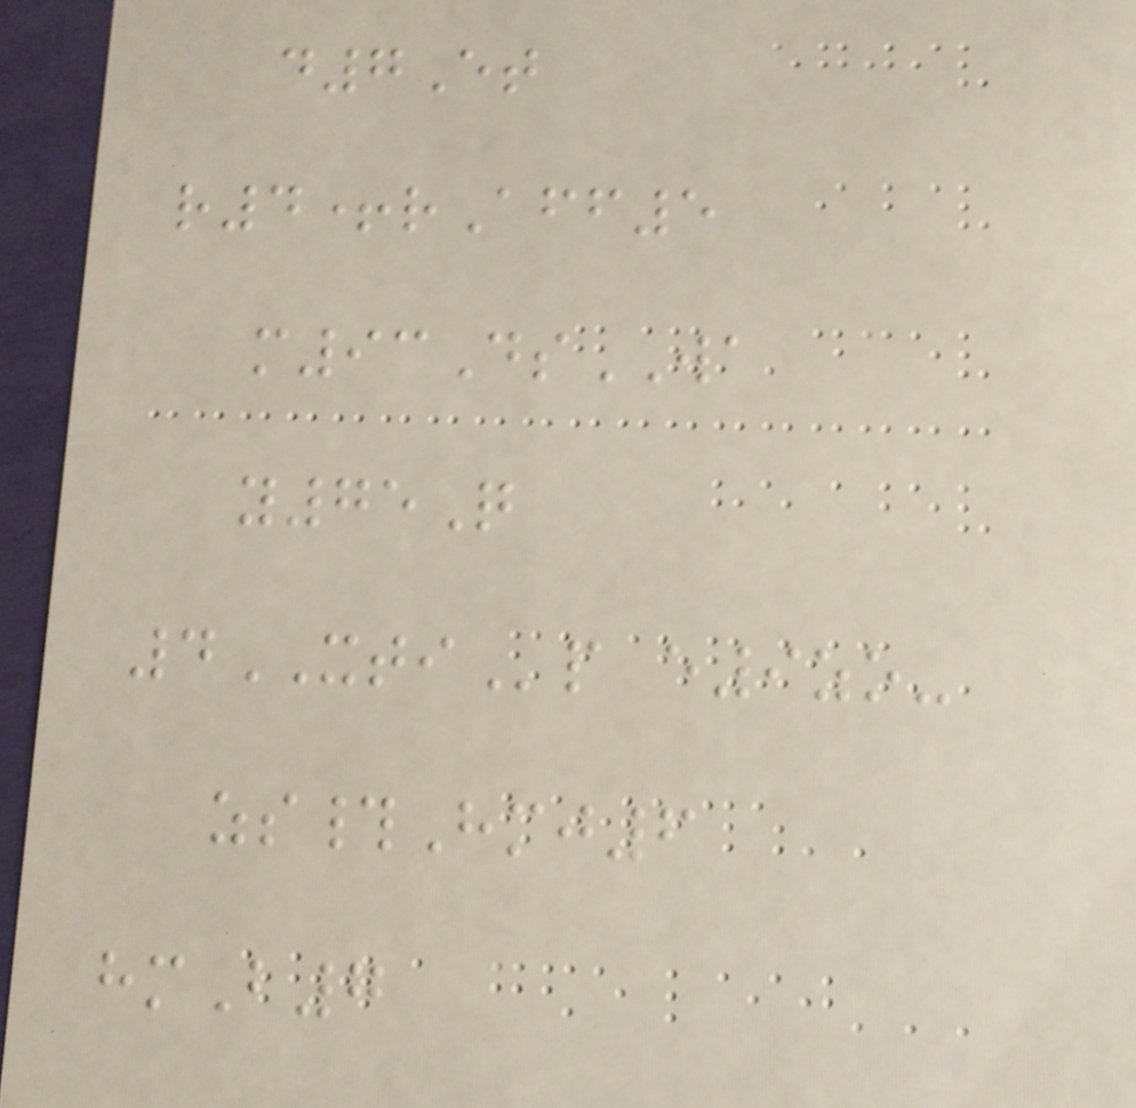d7Et
r4+rAff5
m93DsWA
y75Q
4XTIp e9zo-
zs#Hmj6
hmB7
